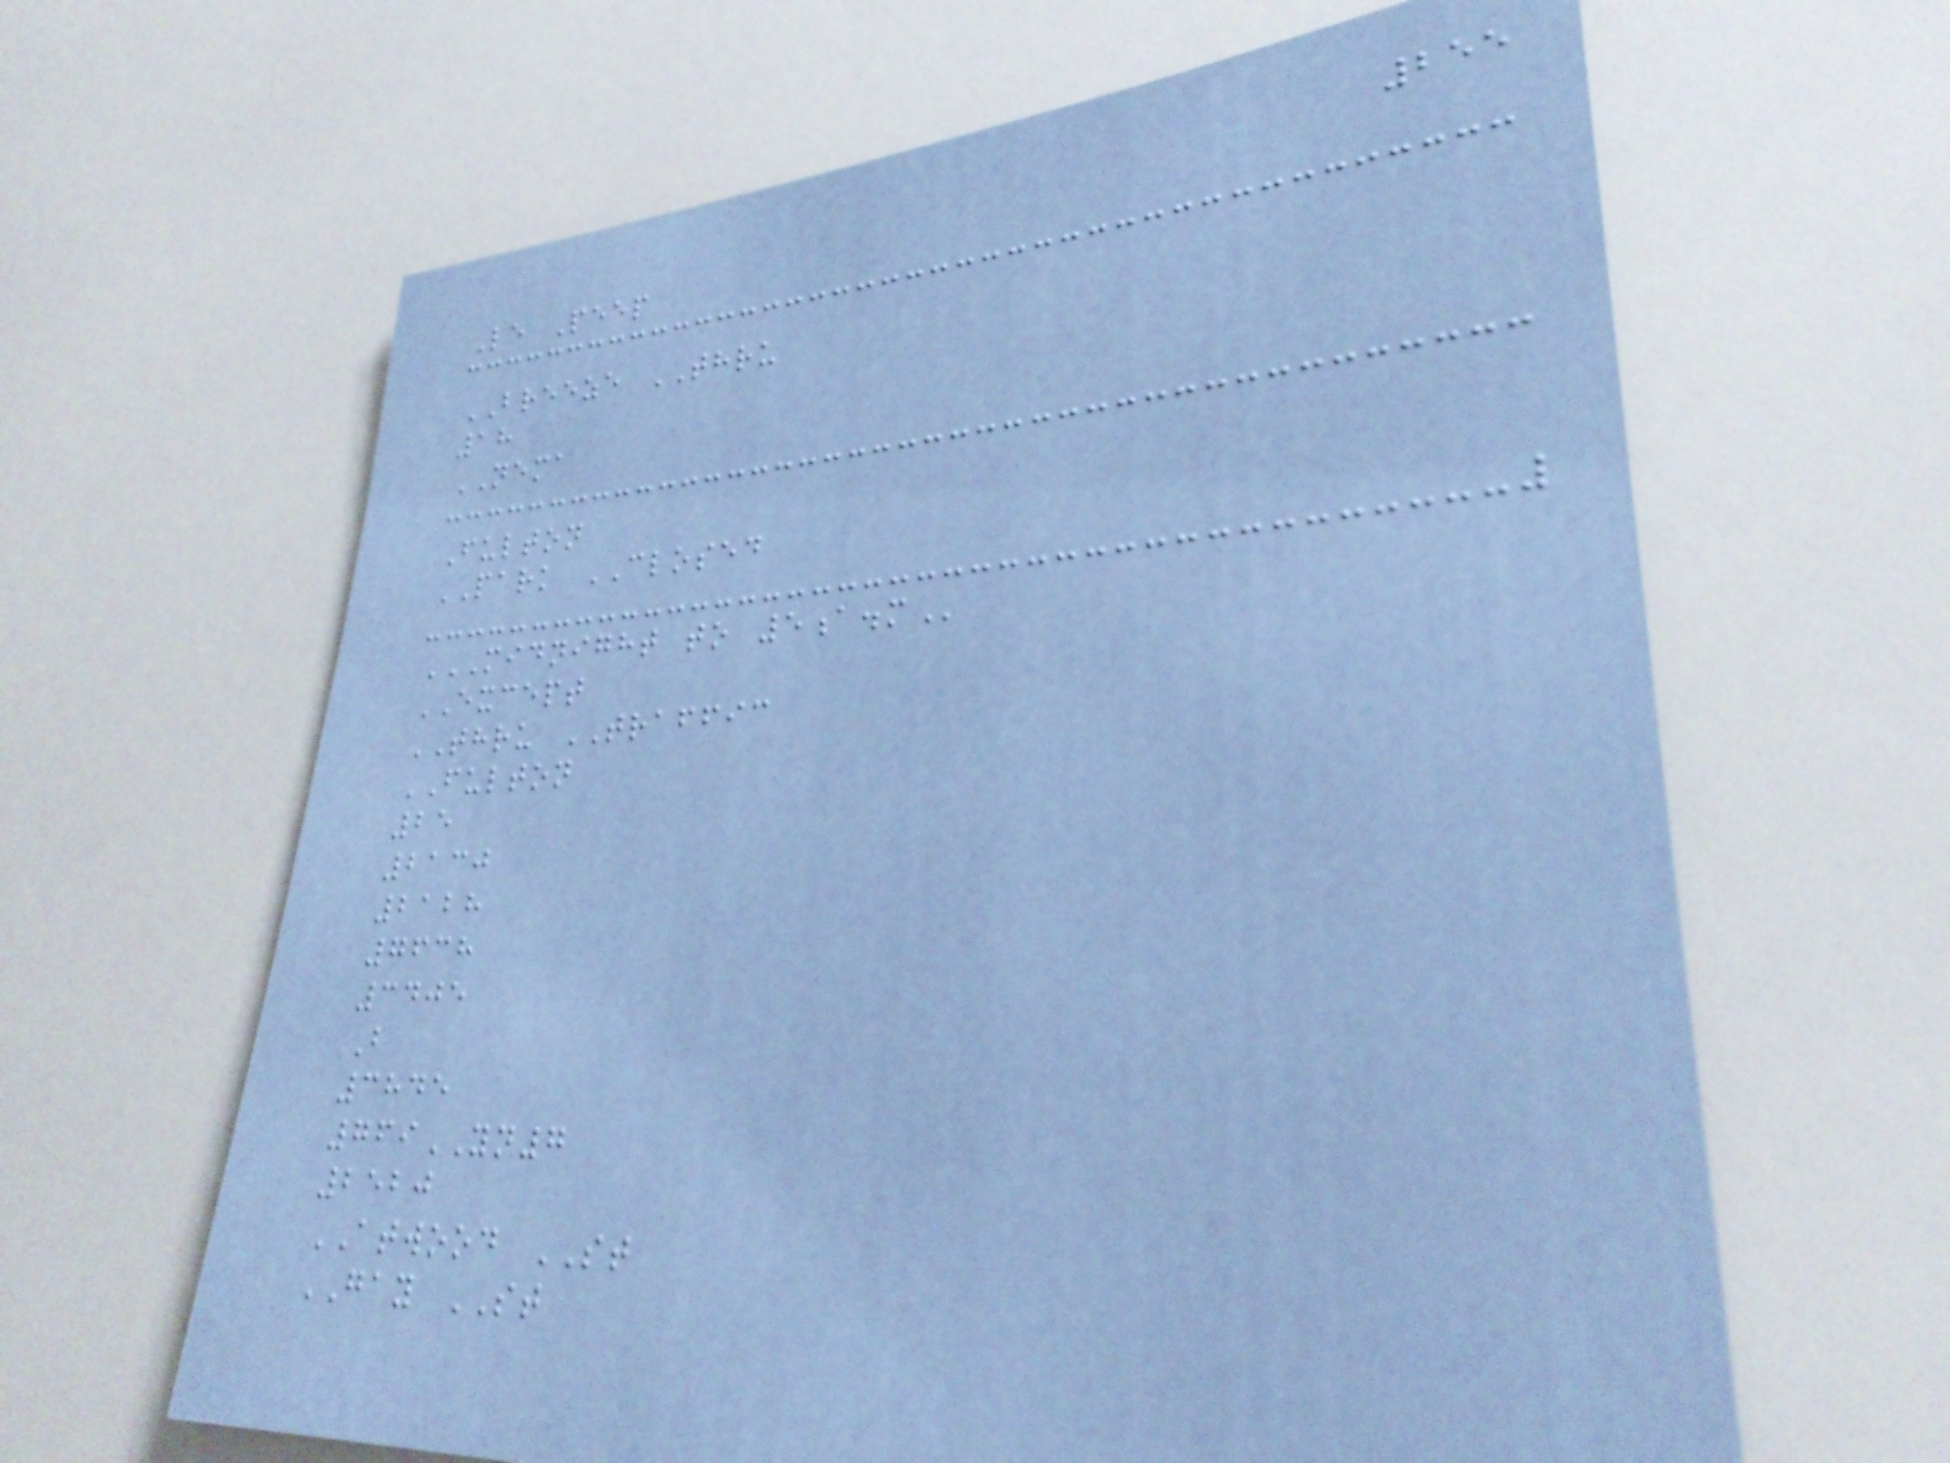255
Le Peep
BREEZE THRU
18
NEMA
Fulton
PARK CLOSED
MIDNIGHT TO 5A.M
EXCEPT
THRU TRAFFIC
FULTON
25
2130
2128
7638
3405
B
3845
769YN7
2520
ATWOOD ST
GAY ST
